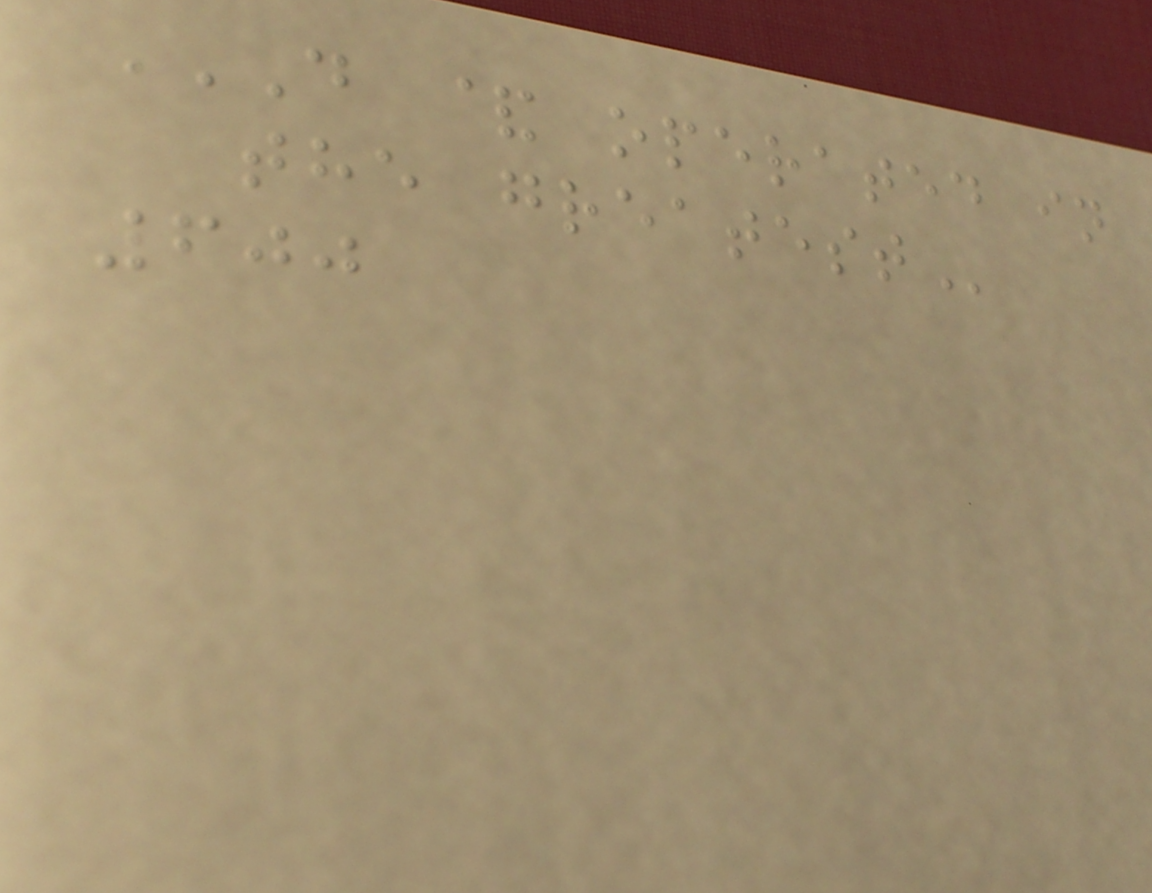D & OPERATED IN
THE GREATEST
600
